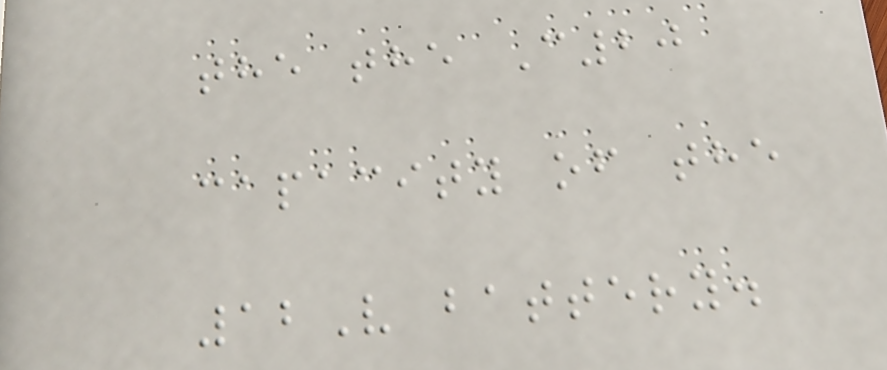the the C20
capacity of the
12V battery.
